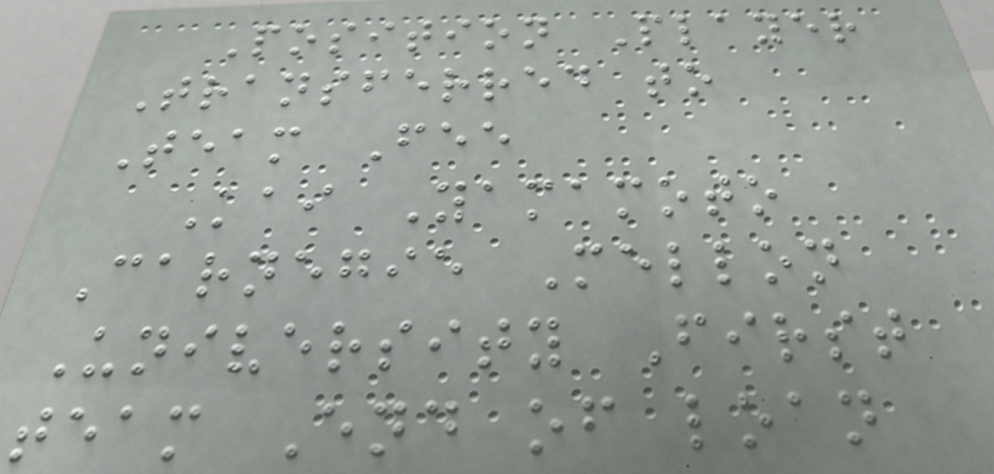Position Player
Transferred to
Team Fee
Kai Yamamoto
Carnegie Mellon
University First
team End of loan
